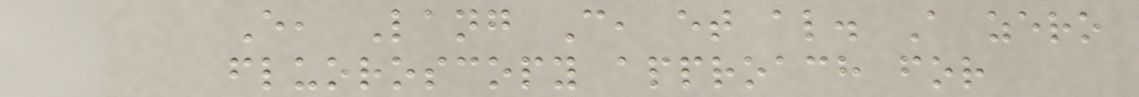E, Lang C, et al. A zero
fluoroscopy approach for
